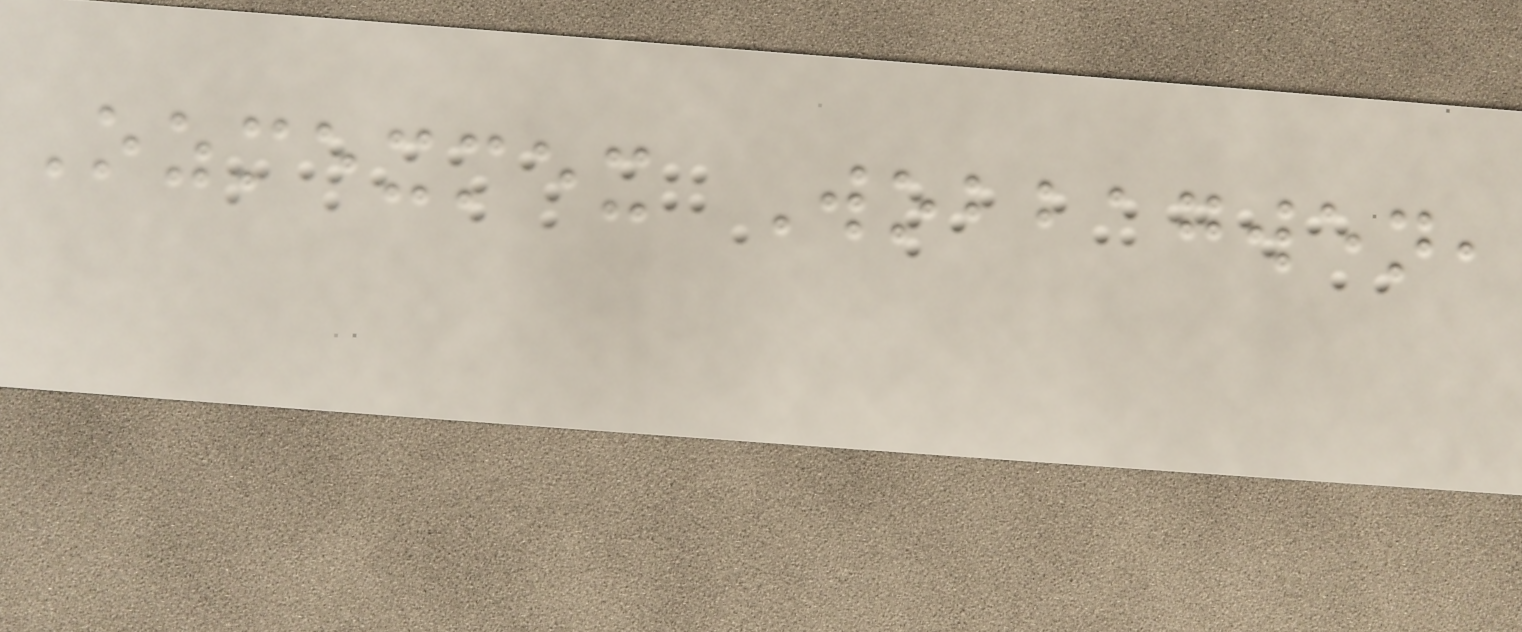Ozmexmex Wobbagwen,
